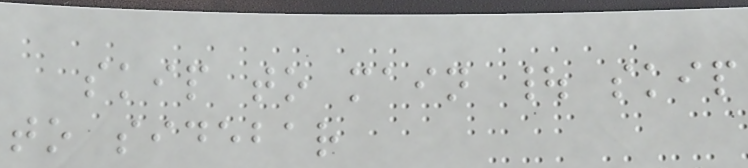skip to main | skip
to sidebar
